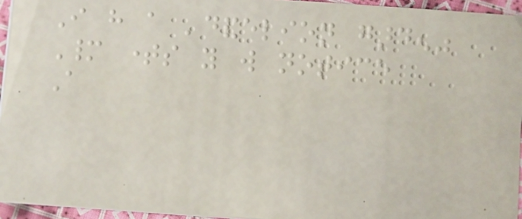I have a 'dandelion garden"
Many times you will notice
A
